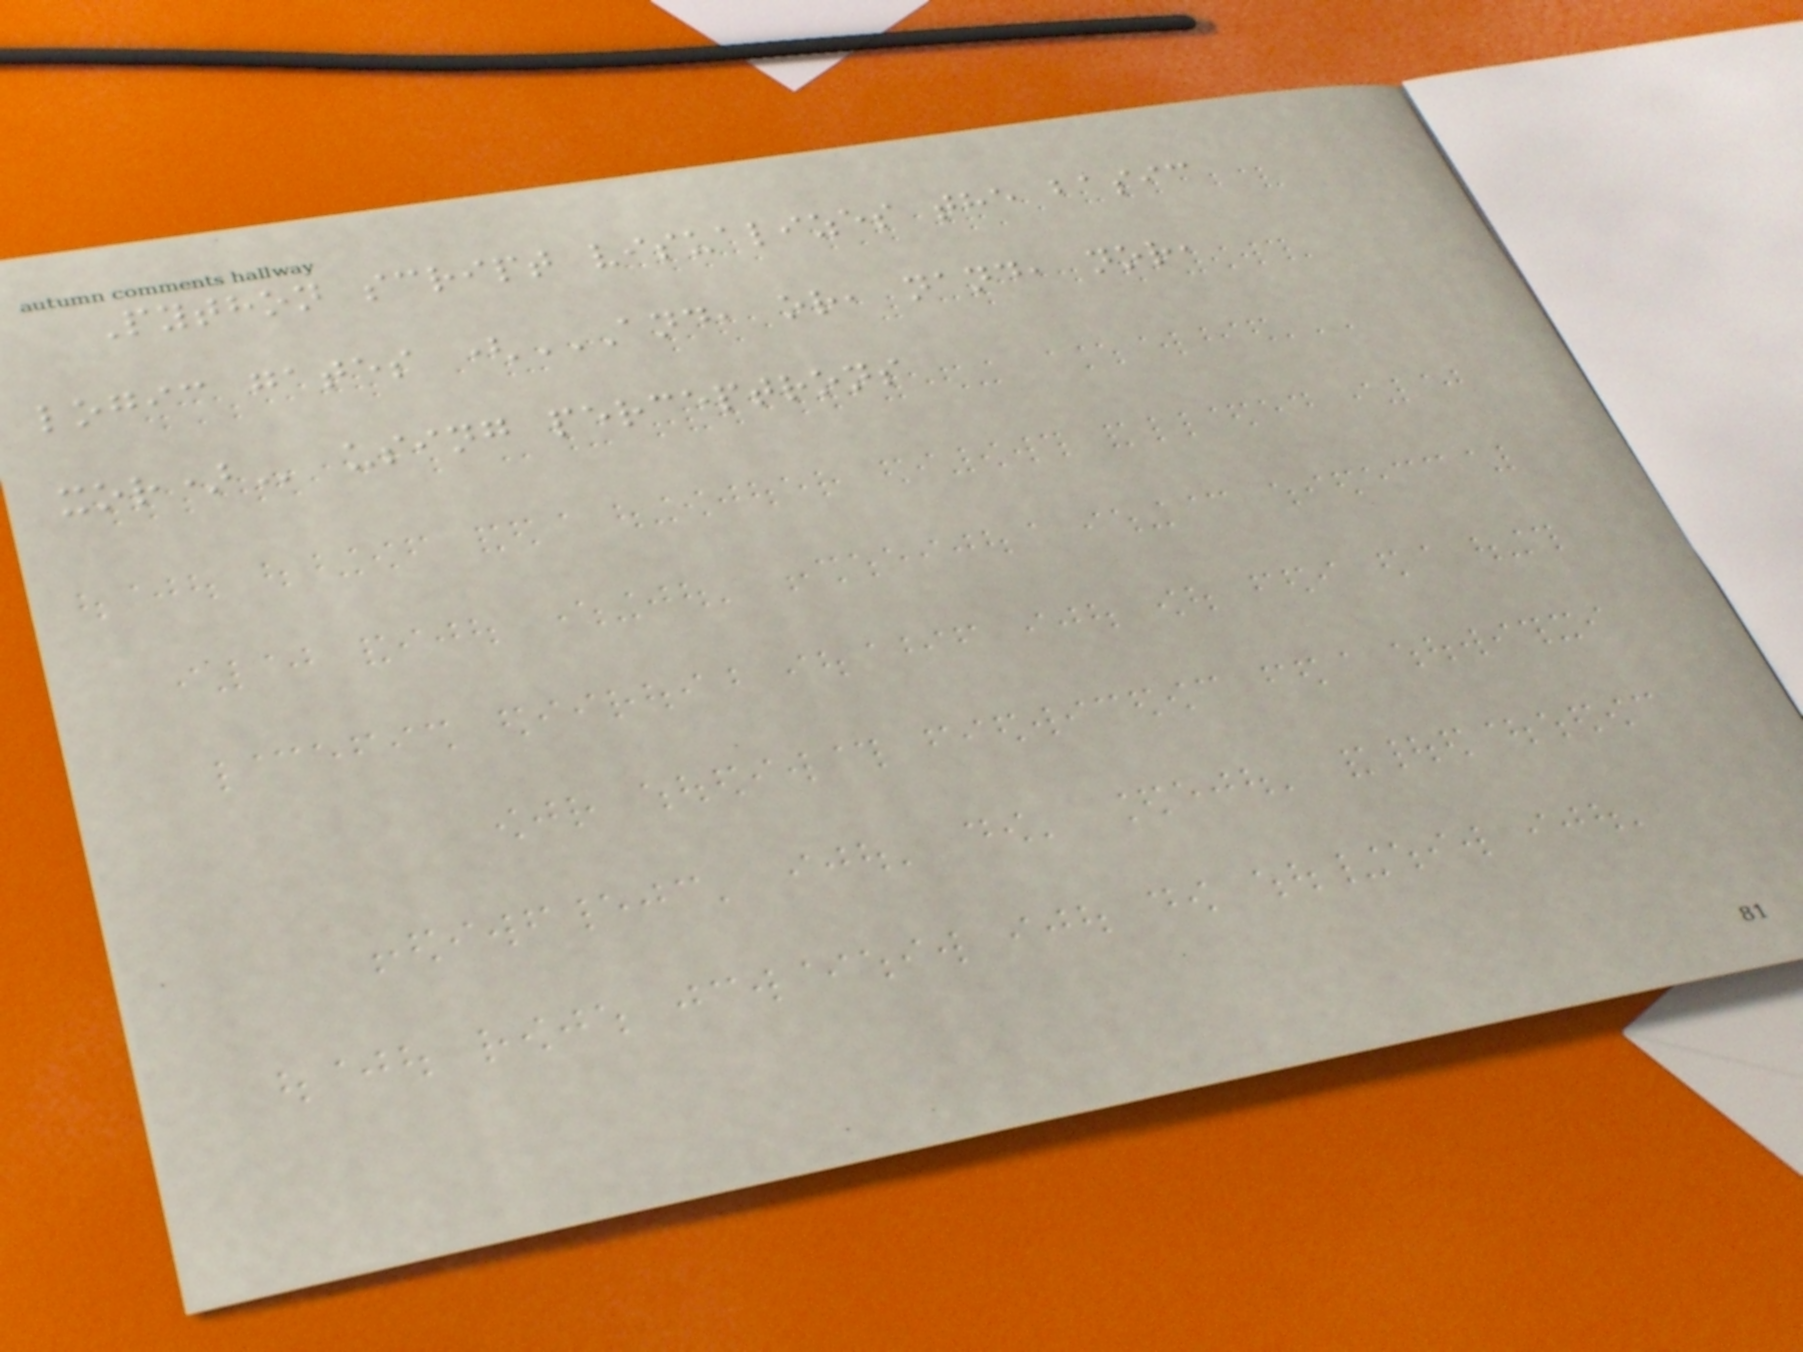Python script visualizes the basic
logic gates (AND, OR, NAND, NOR,
XOR) using perceptrons
